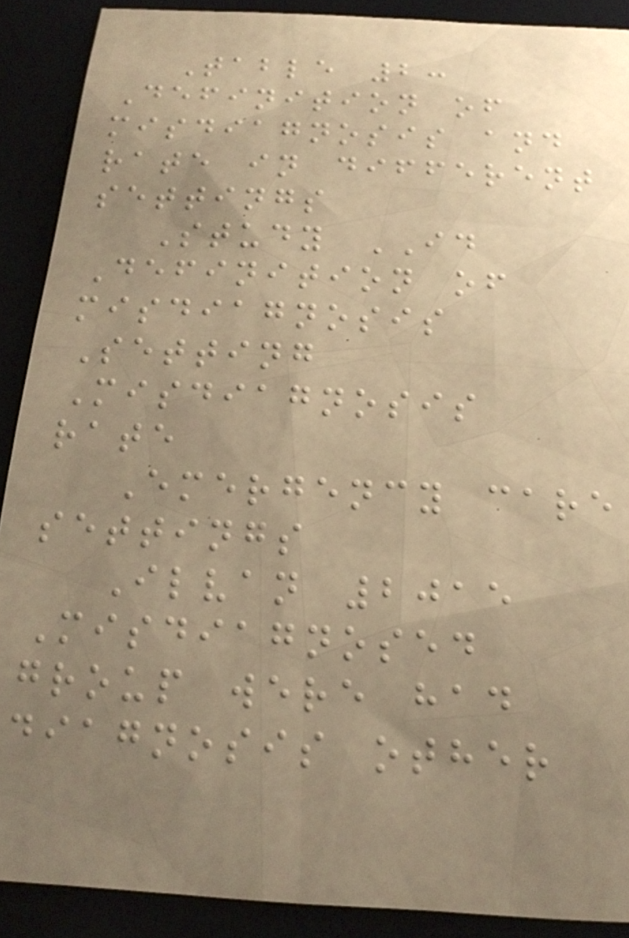Table 2:
Definition of
misdiagnosis and
rate in different
settings
Study ID
Definition of
misdiagnosis
Setting
Misdiagnosis
rate
Emergency care
settings
Ilvan 2015
Misdiagnosed
group were had
diagnosis other
